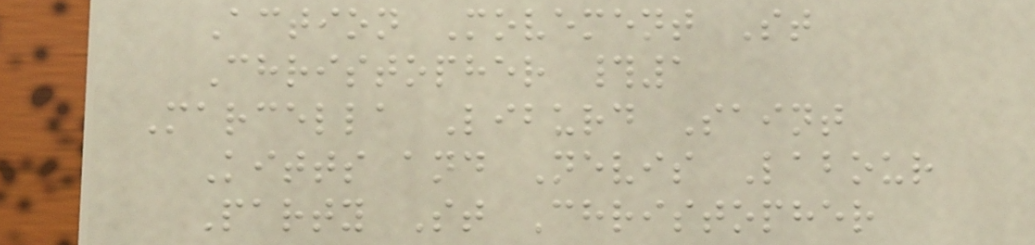Action Movement St
Christopher #1
Marcella Liburd Saint
Kitts and Nevis Labour
Party St Christopher
